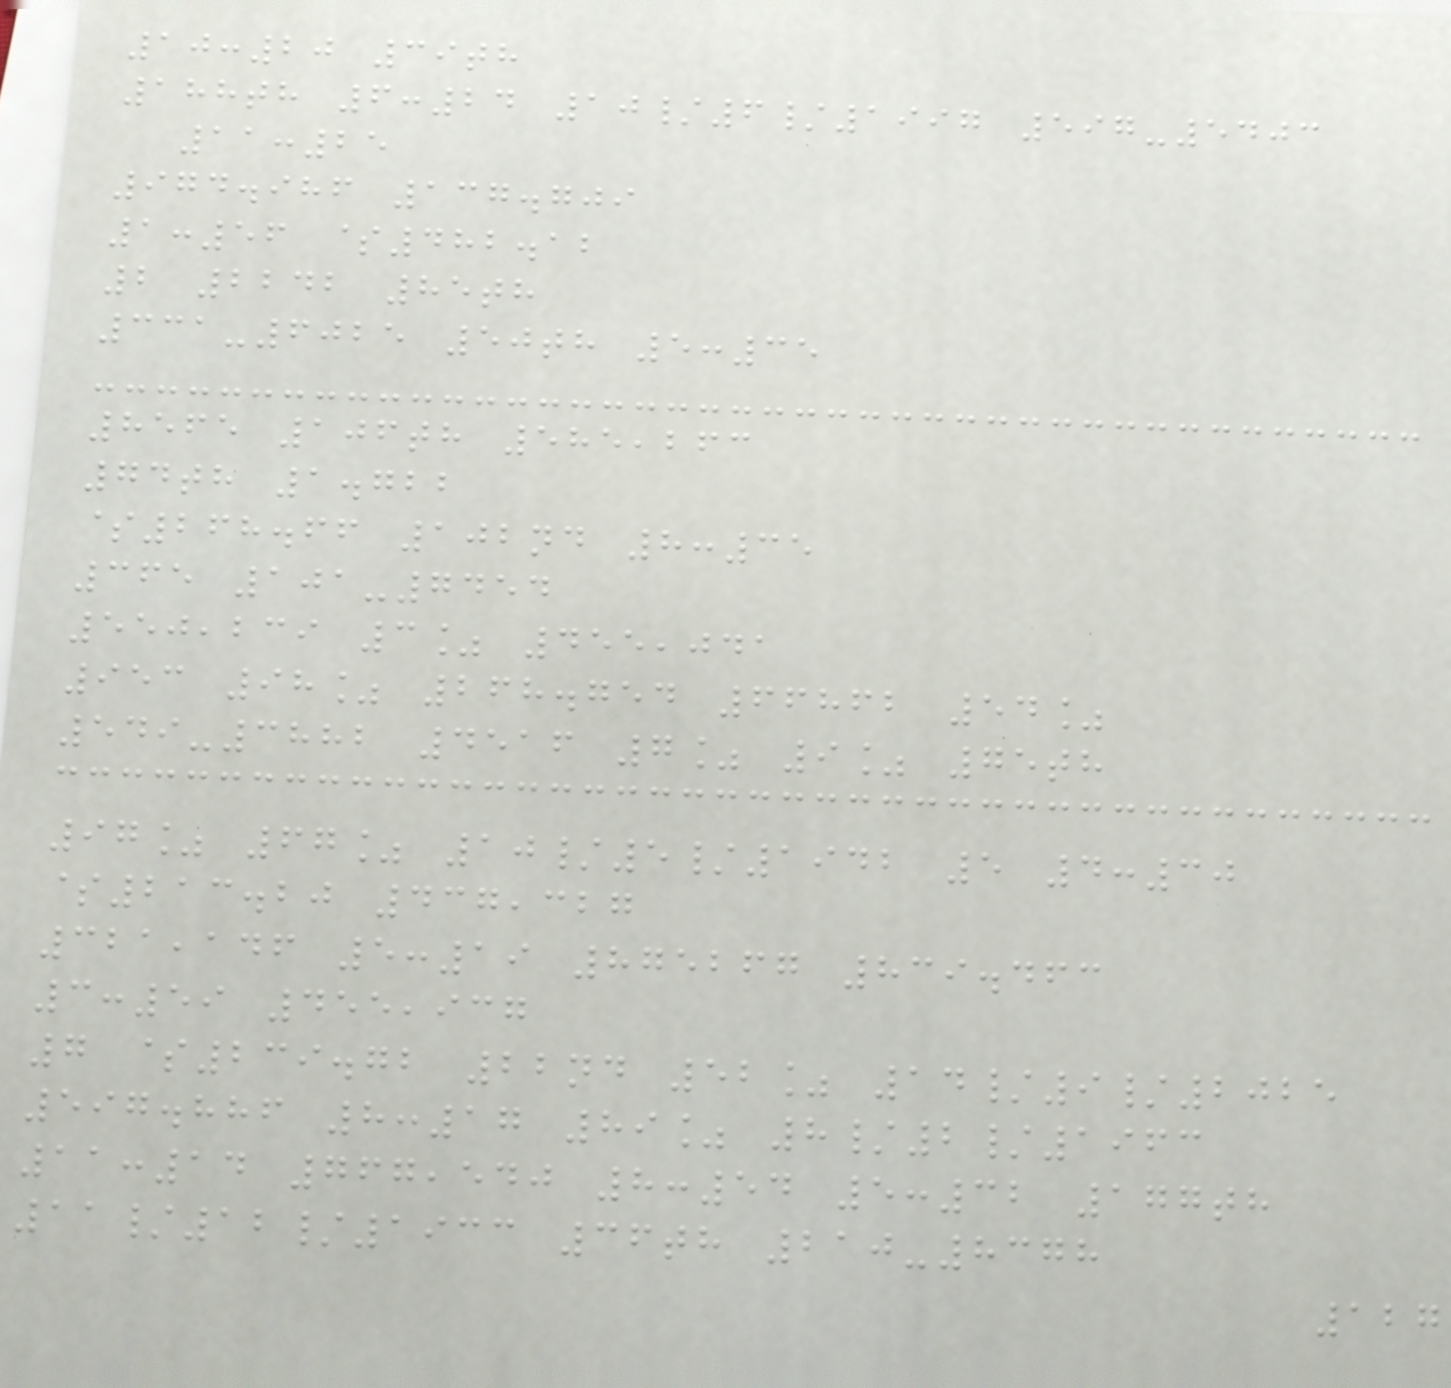10:20 39th
188th 6:24 10/6/1997 597-5403
11:25
974.986 137.709
1:56 $482.12
2 2242 85th
331-6025 50th 5:35
8565 106th 585,263
74th 1.722
$268.66 102nd 8:35
365 101-7454
550,239 3% 455,041
953 98% 268.754 66862 54%
549-3882 4516 7% 9% 75th
97% 67% 10/5/1942 5 4:30
$213.20 437,327
321,146 5:19 875267 839.463
3:59 455,937
7 $239.72 22nd 52% 14/9/2025
597.886 8:17 89% 8/2/1963
11:14 767,540 8:54 5:32 177th
11/12/1933 36th 210-8378
127
